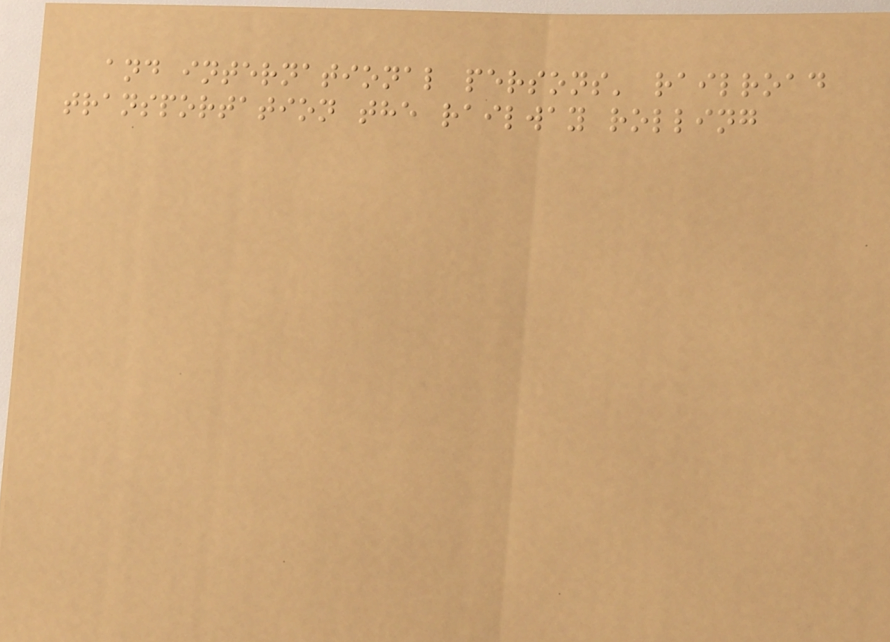and international persons' railroad
transportation the railway rolling
